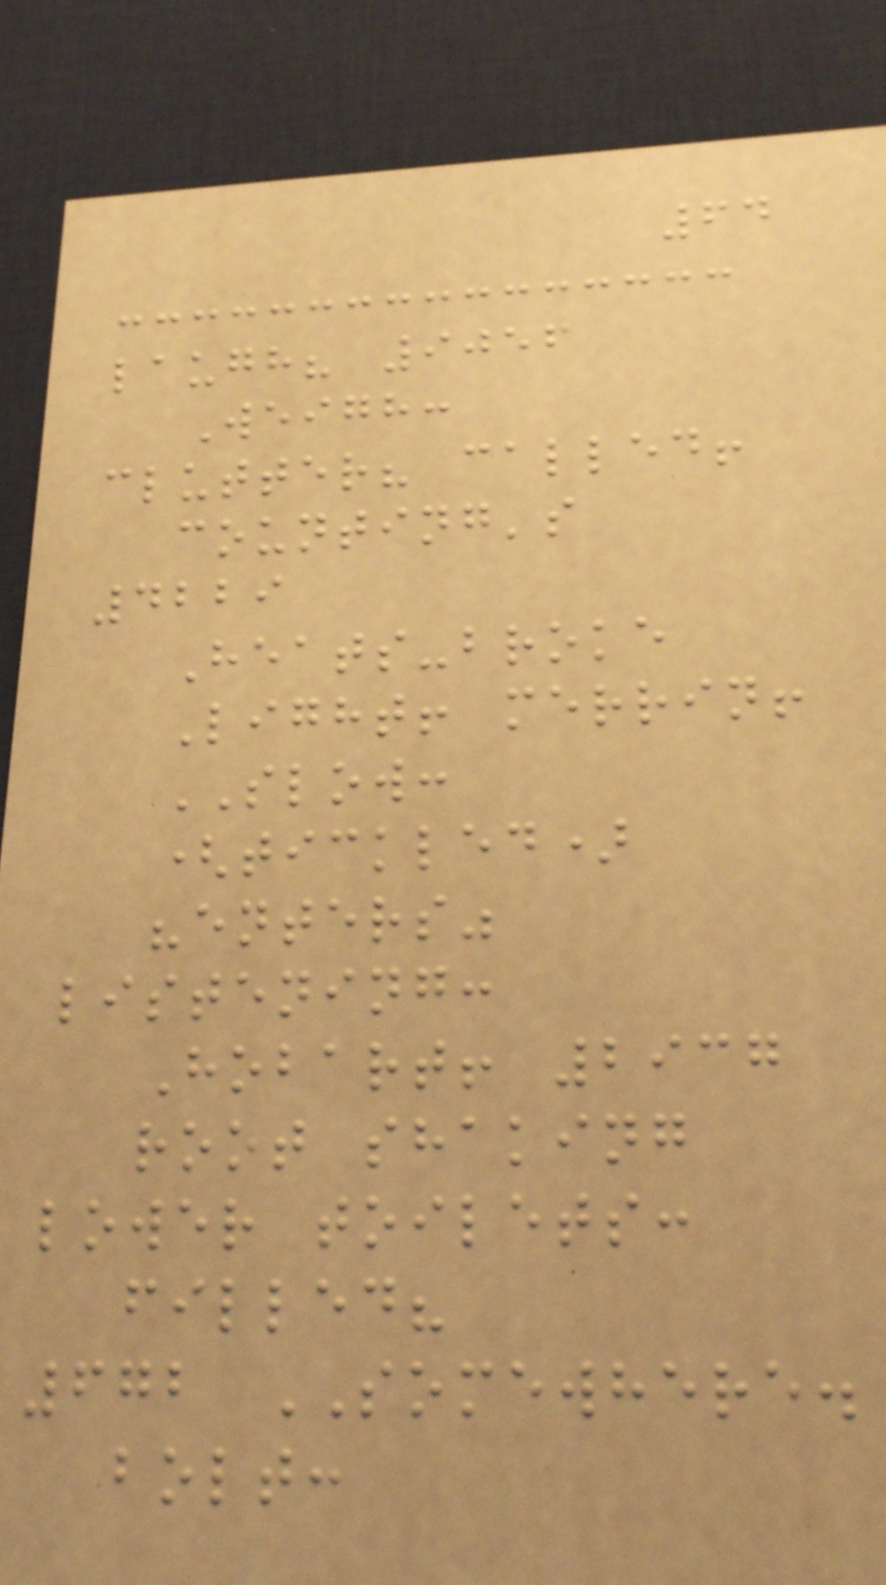64
laugh? 9056
Weigh:
clutter? called!
counting's
4229
Heats-broke
Light! merrin!
SLOW:
(tickled)
"enters"
listening:
Hobart! 2937
root shaking
lower toilets:
filled?
672 SOMEWHERE.
bolt:
